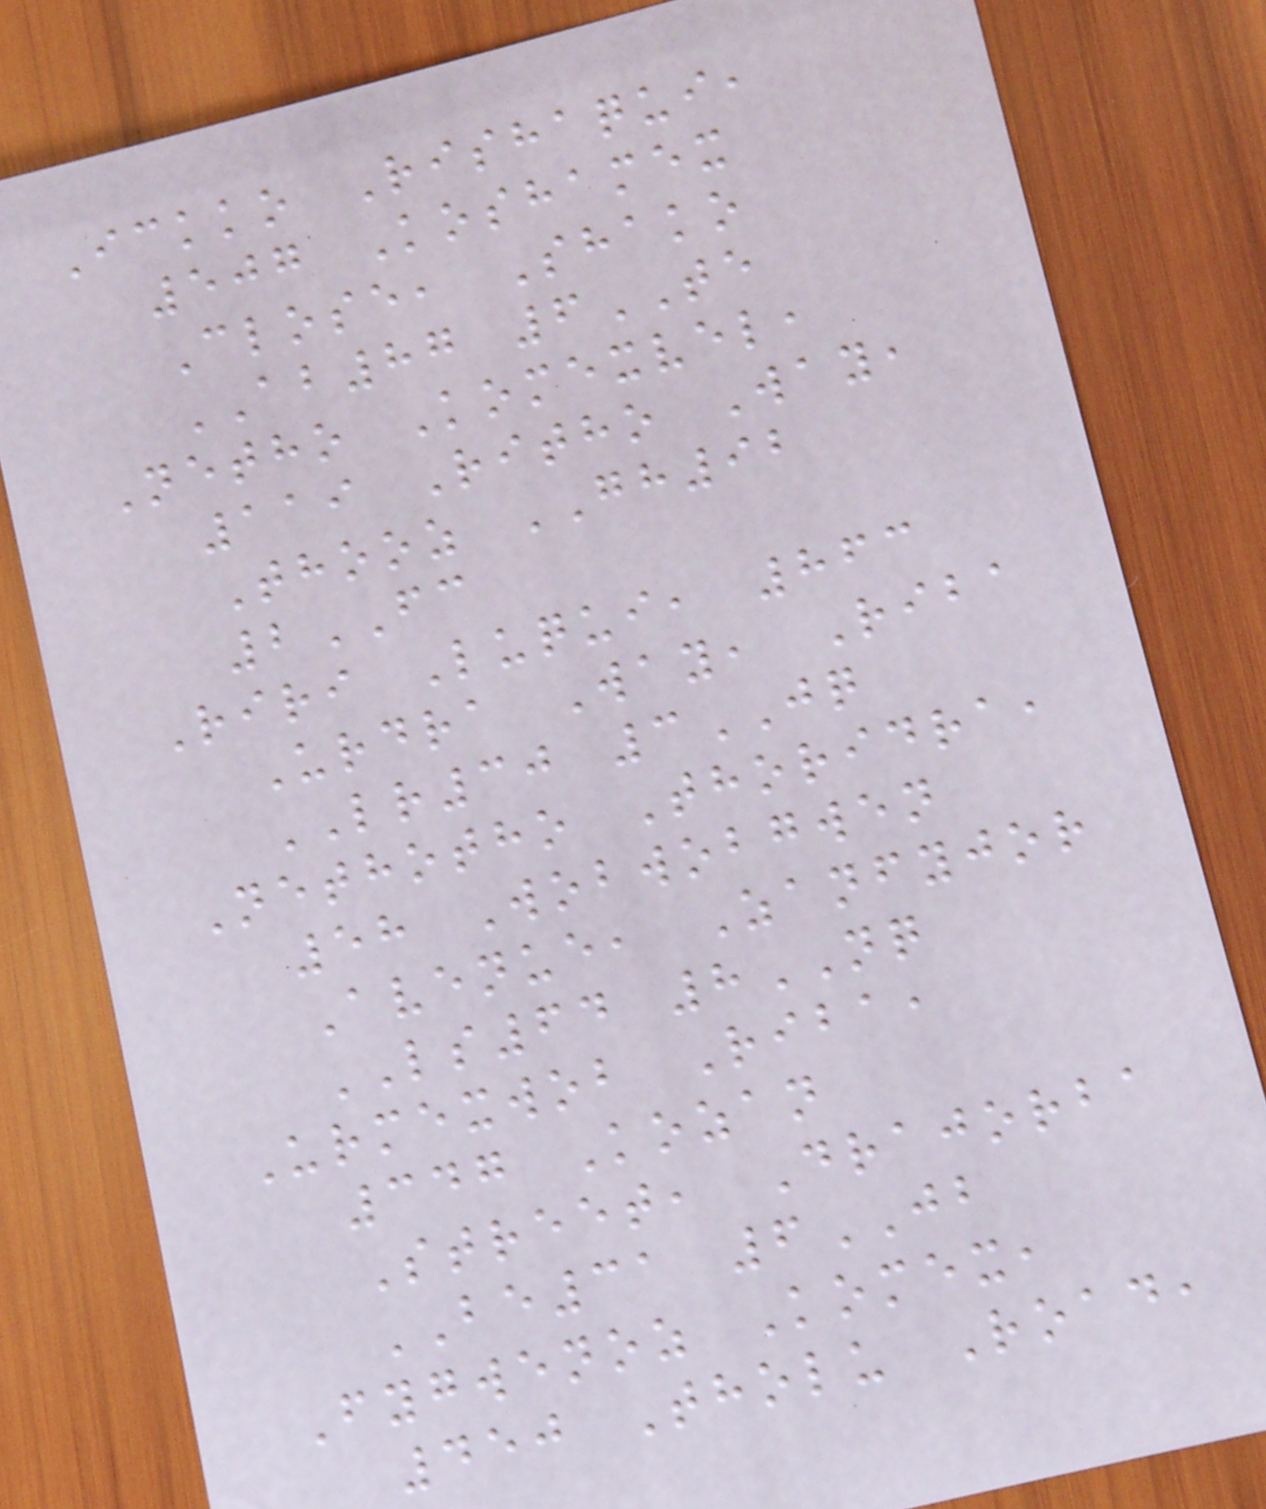Ickko Rishaqui,
507 Koshamex
Close, Shako
AB87 6TE
Netho Komexvel,
119 Ritho Way,
Thooz GH92
2FC
Riri Luqui, 863
Urdra Way, Riba
LR30 3JQ
Nethotho Thoridra,
58 Wobwobgwen
Avenue, Zanfyjor
LS64 8NQ
Urmexwob Riba,
347 Kozan
Street, Drajorba
BE31 6JB
Fygwenoz Komex,
450 Tholu Road,
